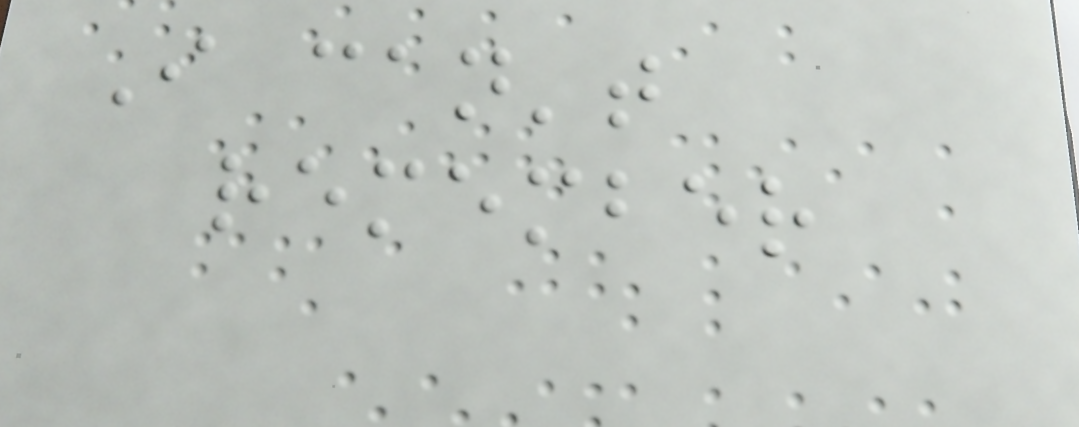I can't
remember
